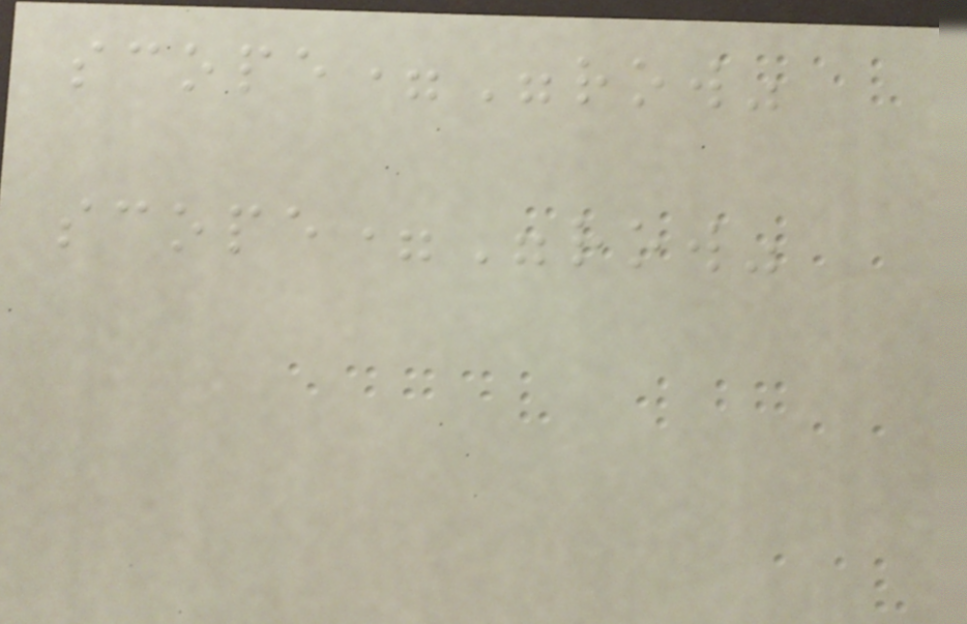scope="row"
scope="row"
